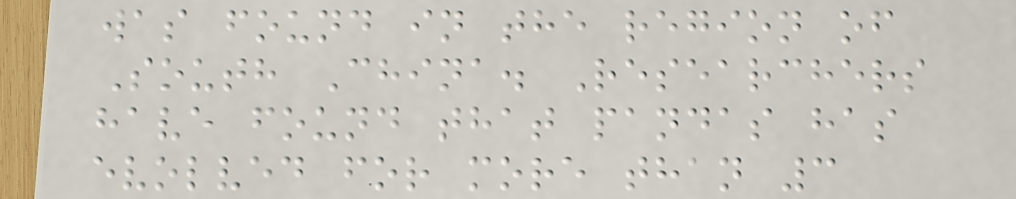was found in the region of
South China. Researchers
have found that pandas has
evolved for more than 3
